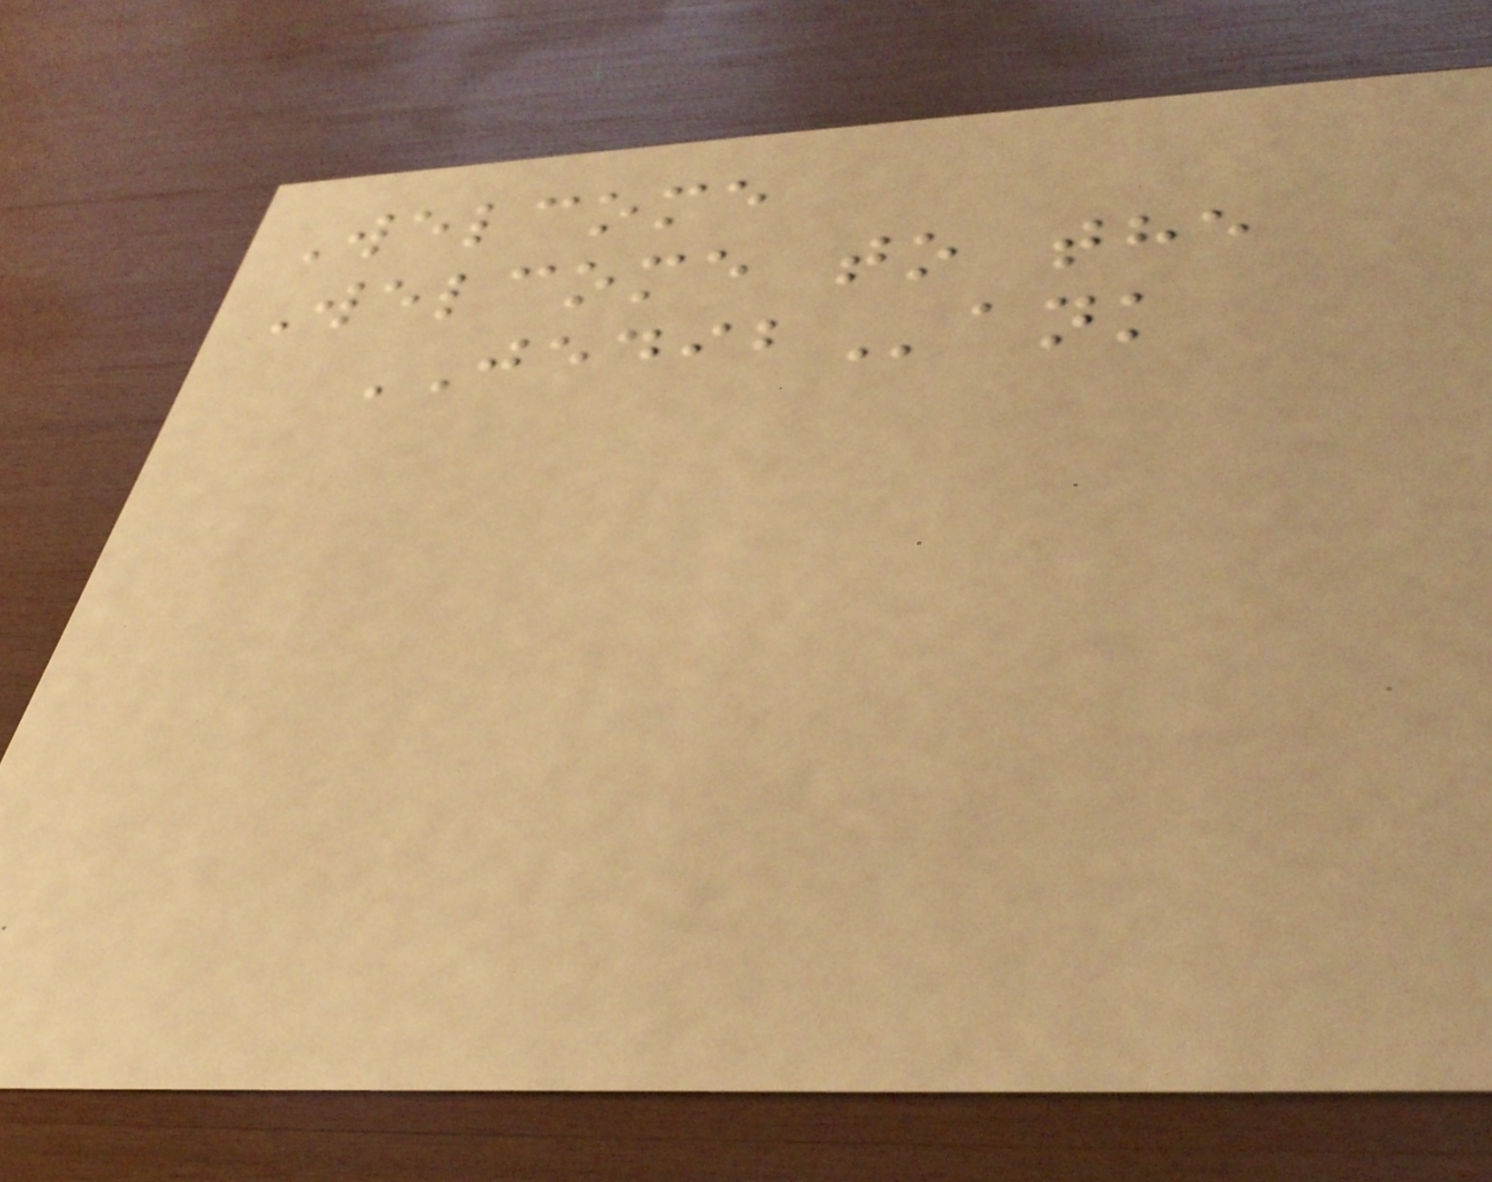Welcome
Welcome to the
JEDIBank
